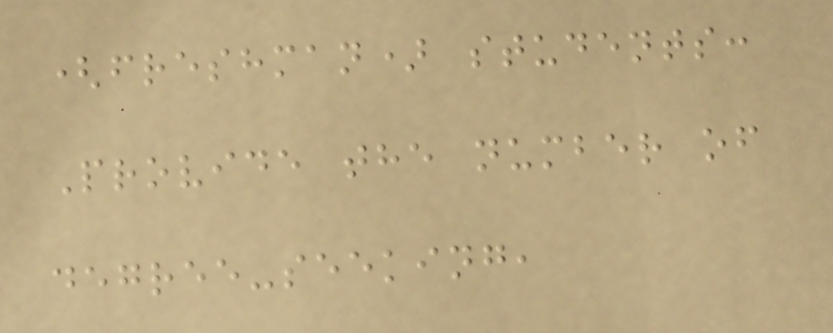(freshman) students:
Provide the number of
degree-seeking,
